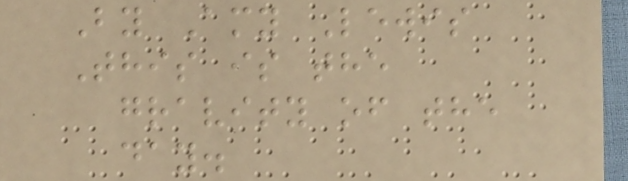By Amy Lewis
This is the
gravity of the
day.
